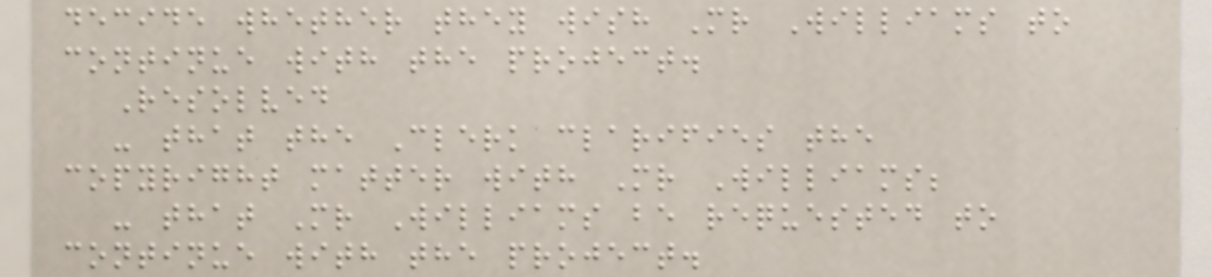decide whether they wish Mr Williams to
continue with the project.
Resolved
- that the Clerk clarifies the
copyright matter with Mr Williams;
- that Mr Williams be requested to
continue with the project.
